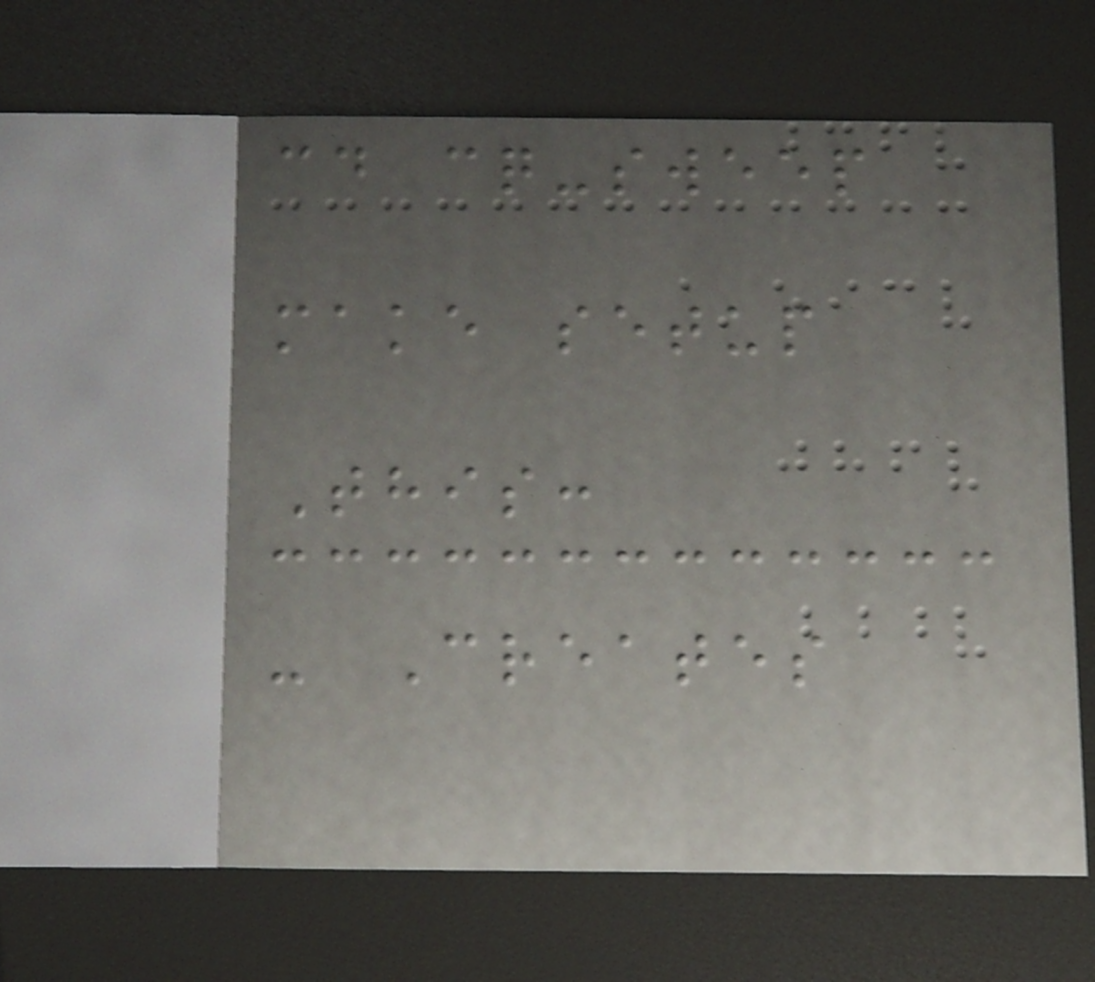cd cq-sweep
make setup
This:
- Creates
